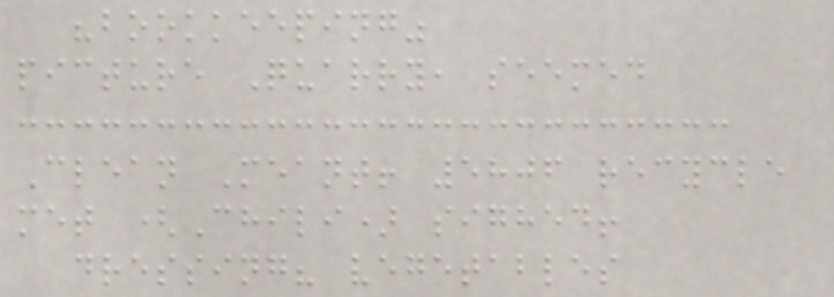"bookkeeping"
picture Quarry, seemed
Clean Meant! 5806 recycle
met (Chili) sighed!
dressing? vegetables
